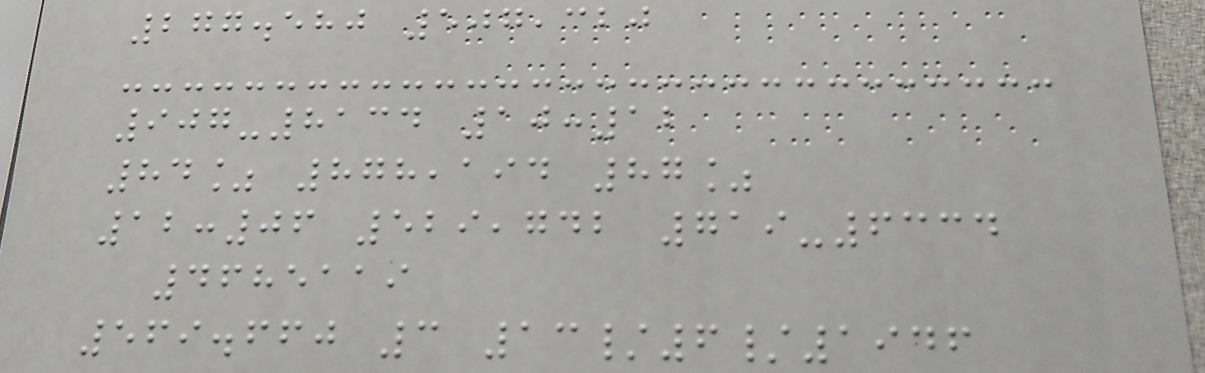277.580 507,320
907-8134 10:12
84% 878,194 87%
12:06 529,742 719-6334
4685119
569.660 3 13/6/1946
